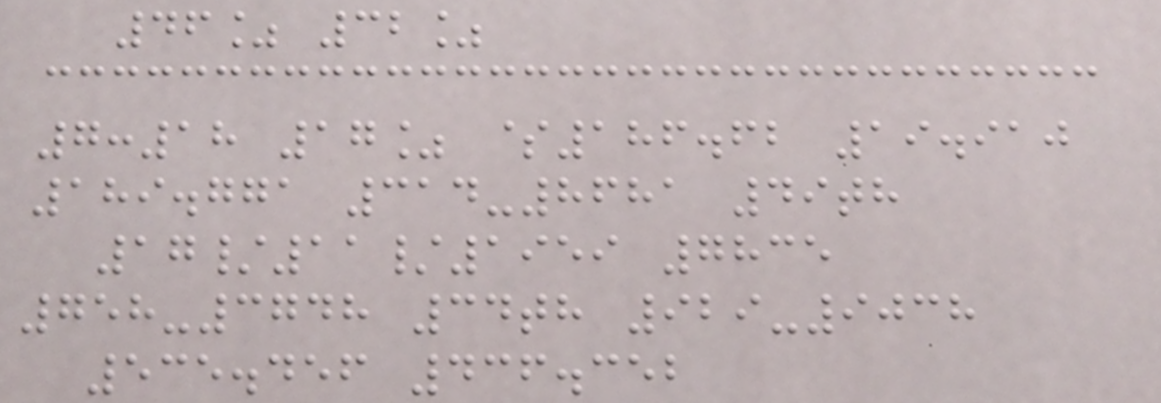46% 32%
7:18 17% $186.62 19.910
189.771 314-8681 49th
17/11/1959 7835
758-3748 34th 929-9038
535.456 436.352
